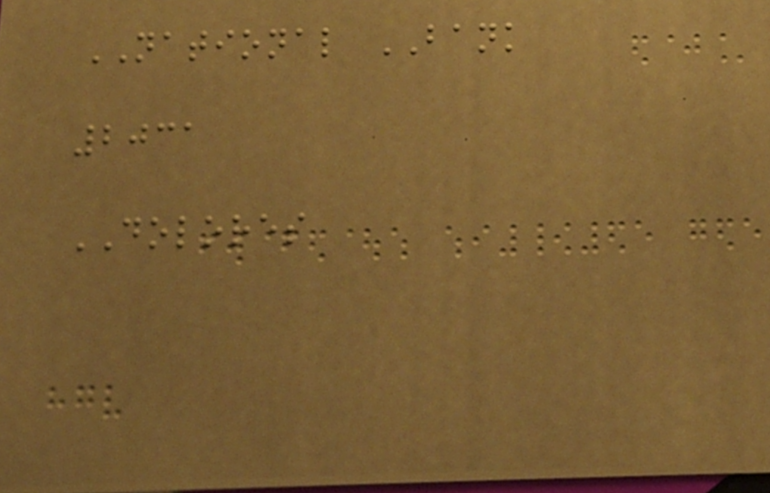NATIONAL BANK
2031
DOLORES
